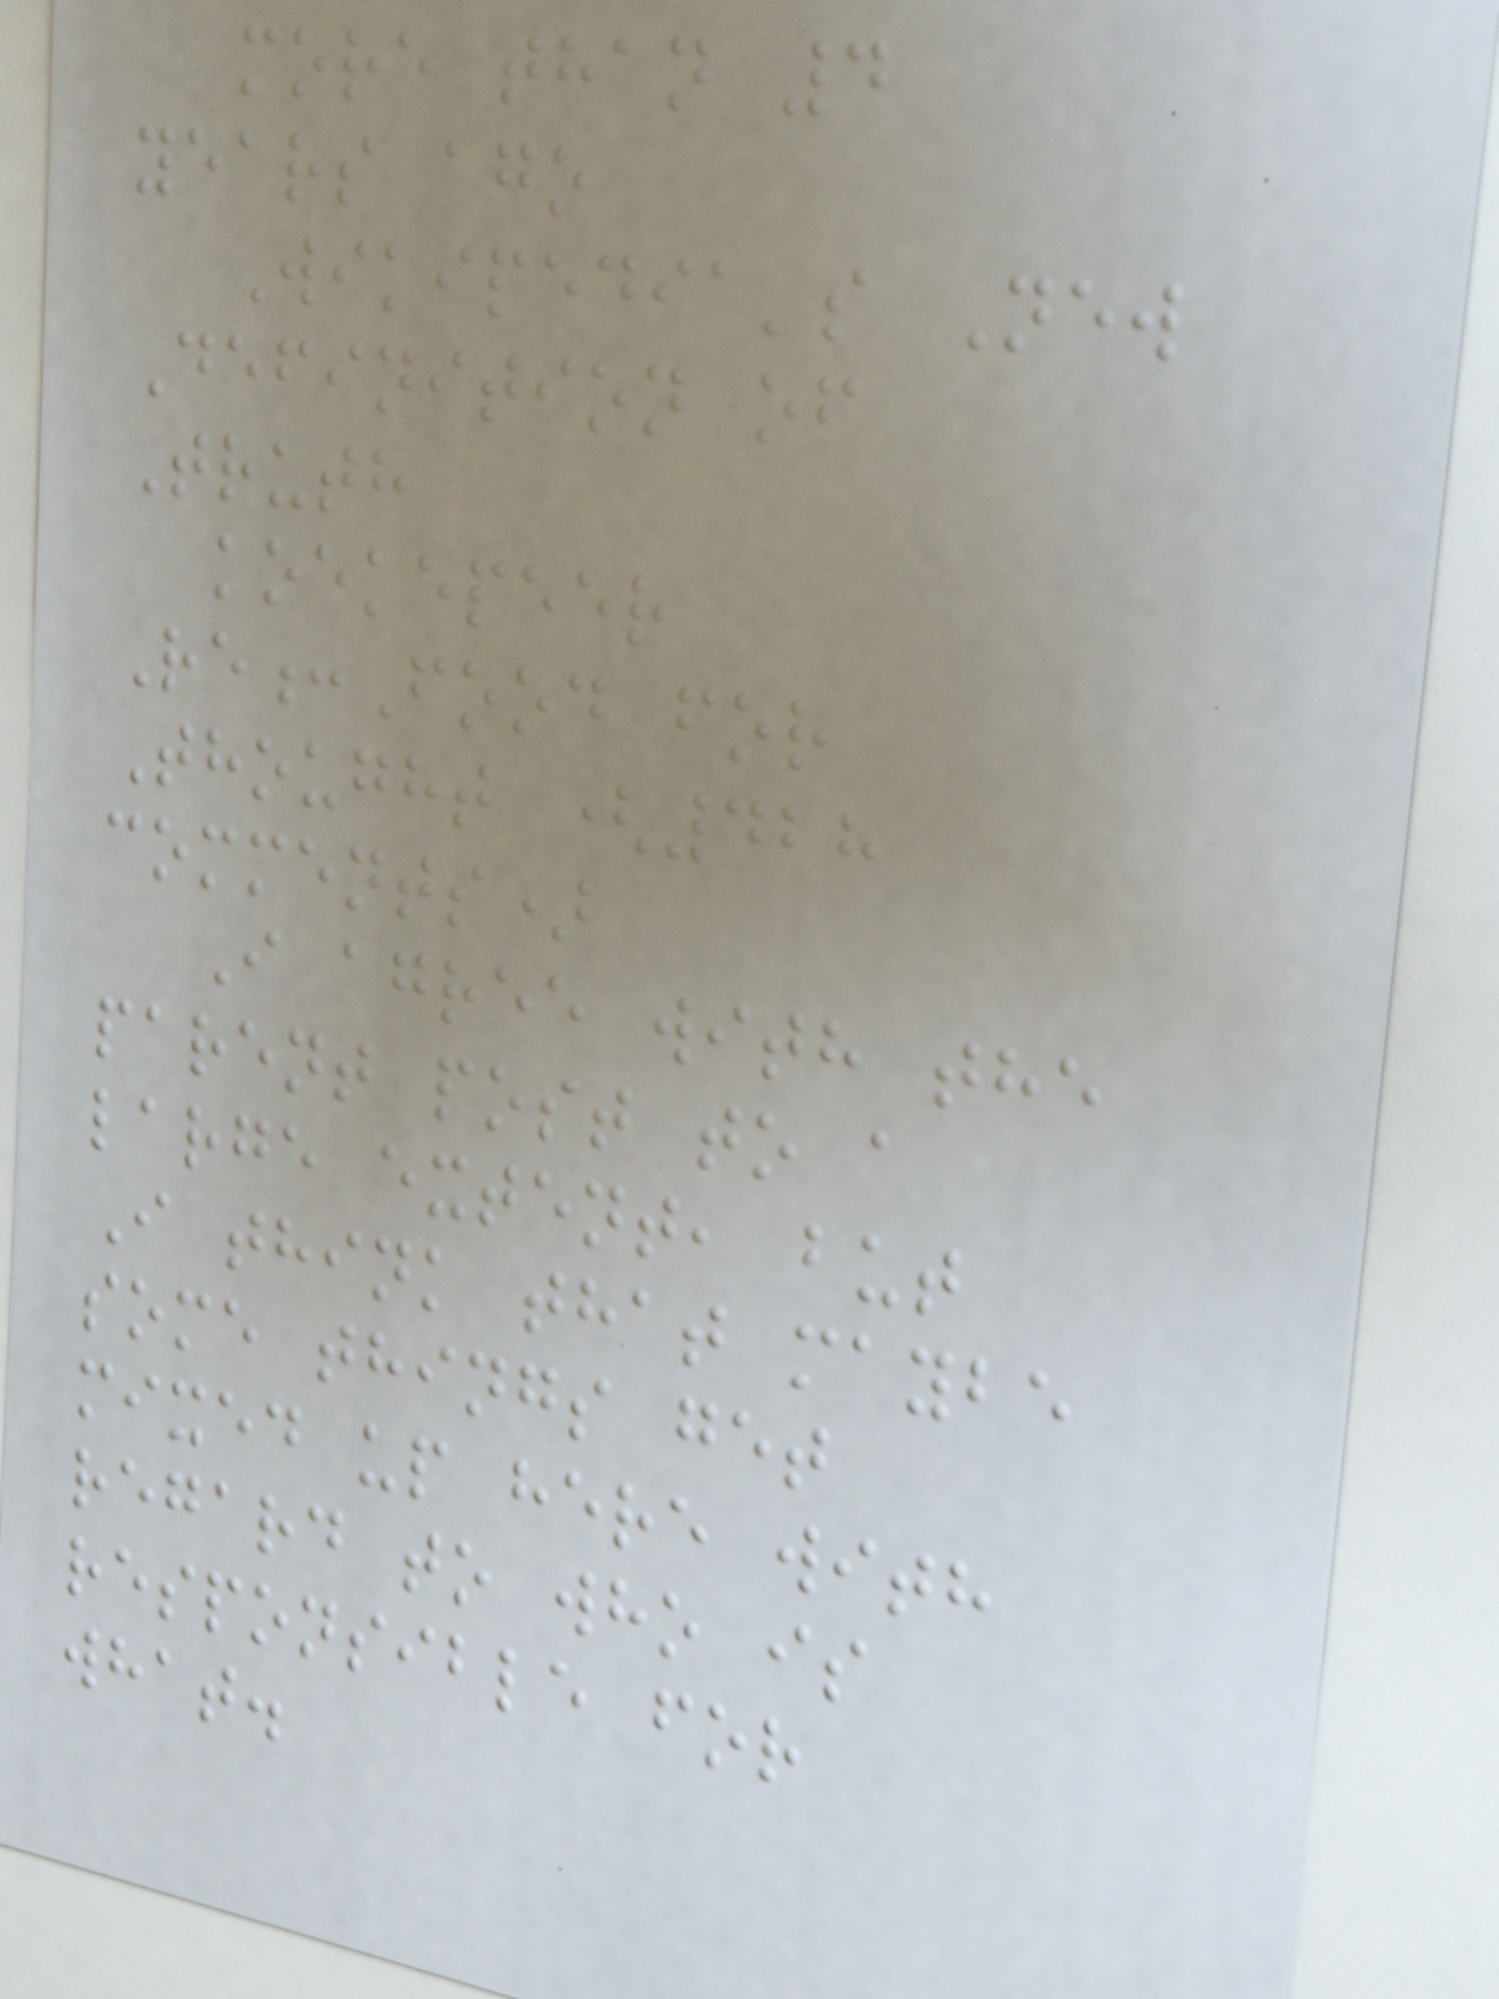more than 4
years ago
Wikipedia's New
Definition of
Truth
koekepeer
Re:Food for
Thought (428
comments)
I agree with the
parent post to a
large extent, but
I think that maybe
some things get
mixed up here with
regard to who is
responsible for
what.
